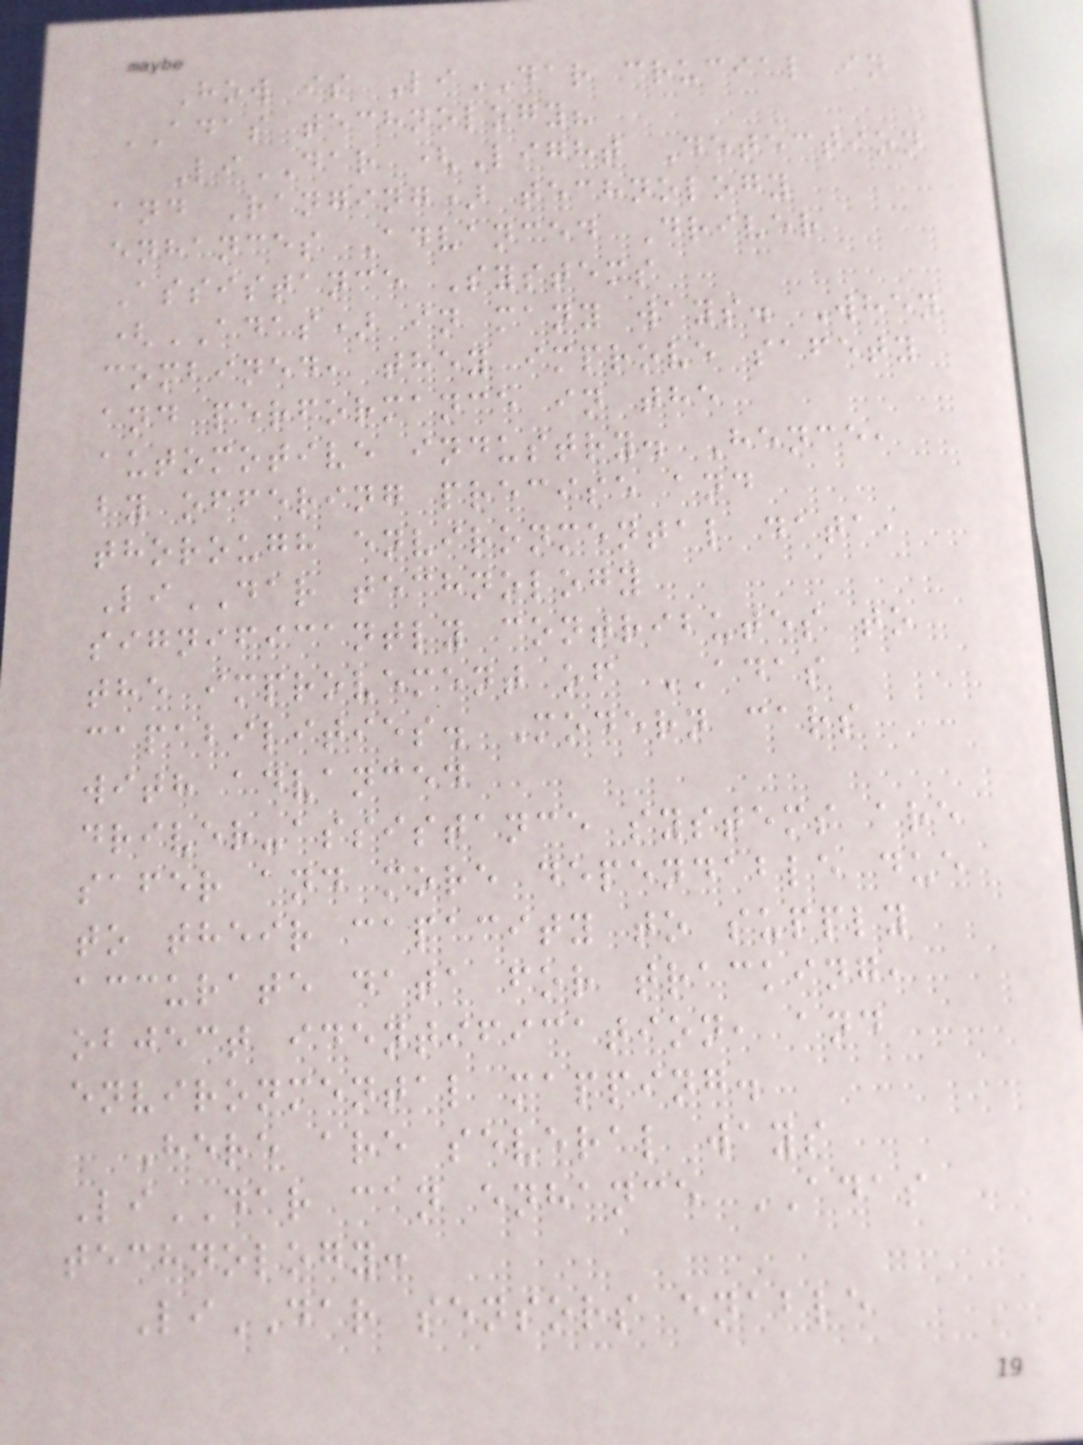How is LiDAR crucial in
ADAS technology?
LiDAR (Light Detection
and Ranging) technology
enhances Advanced Driver
Assistance Systems
(ADAS) in many ways. When
combined, they improve safety
and performance in the
automotive industry. Hence,
by offering precise and
thorough environmental data,
LiDAR technology
significantly contributes to
the improvement of ADAS
capabilities. Modern cars
with advanced
driver-assistance systems are
safer and more dependable due
to their capacity to supply
accurate data for tracking,
object identification, and
environmental mapping.
Here are several ways
LiDAR can enhance ADAS
technology:
LiDAR sensors enable
